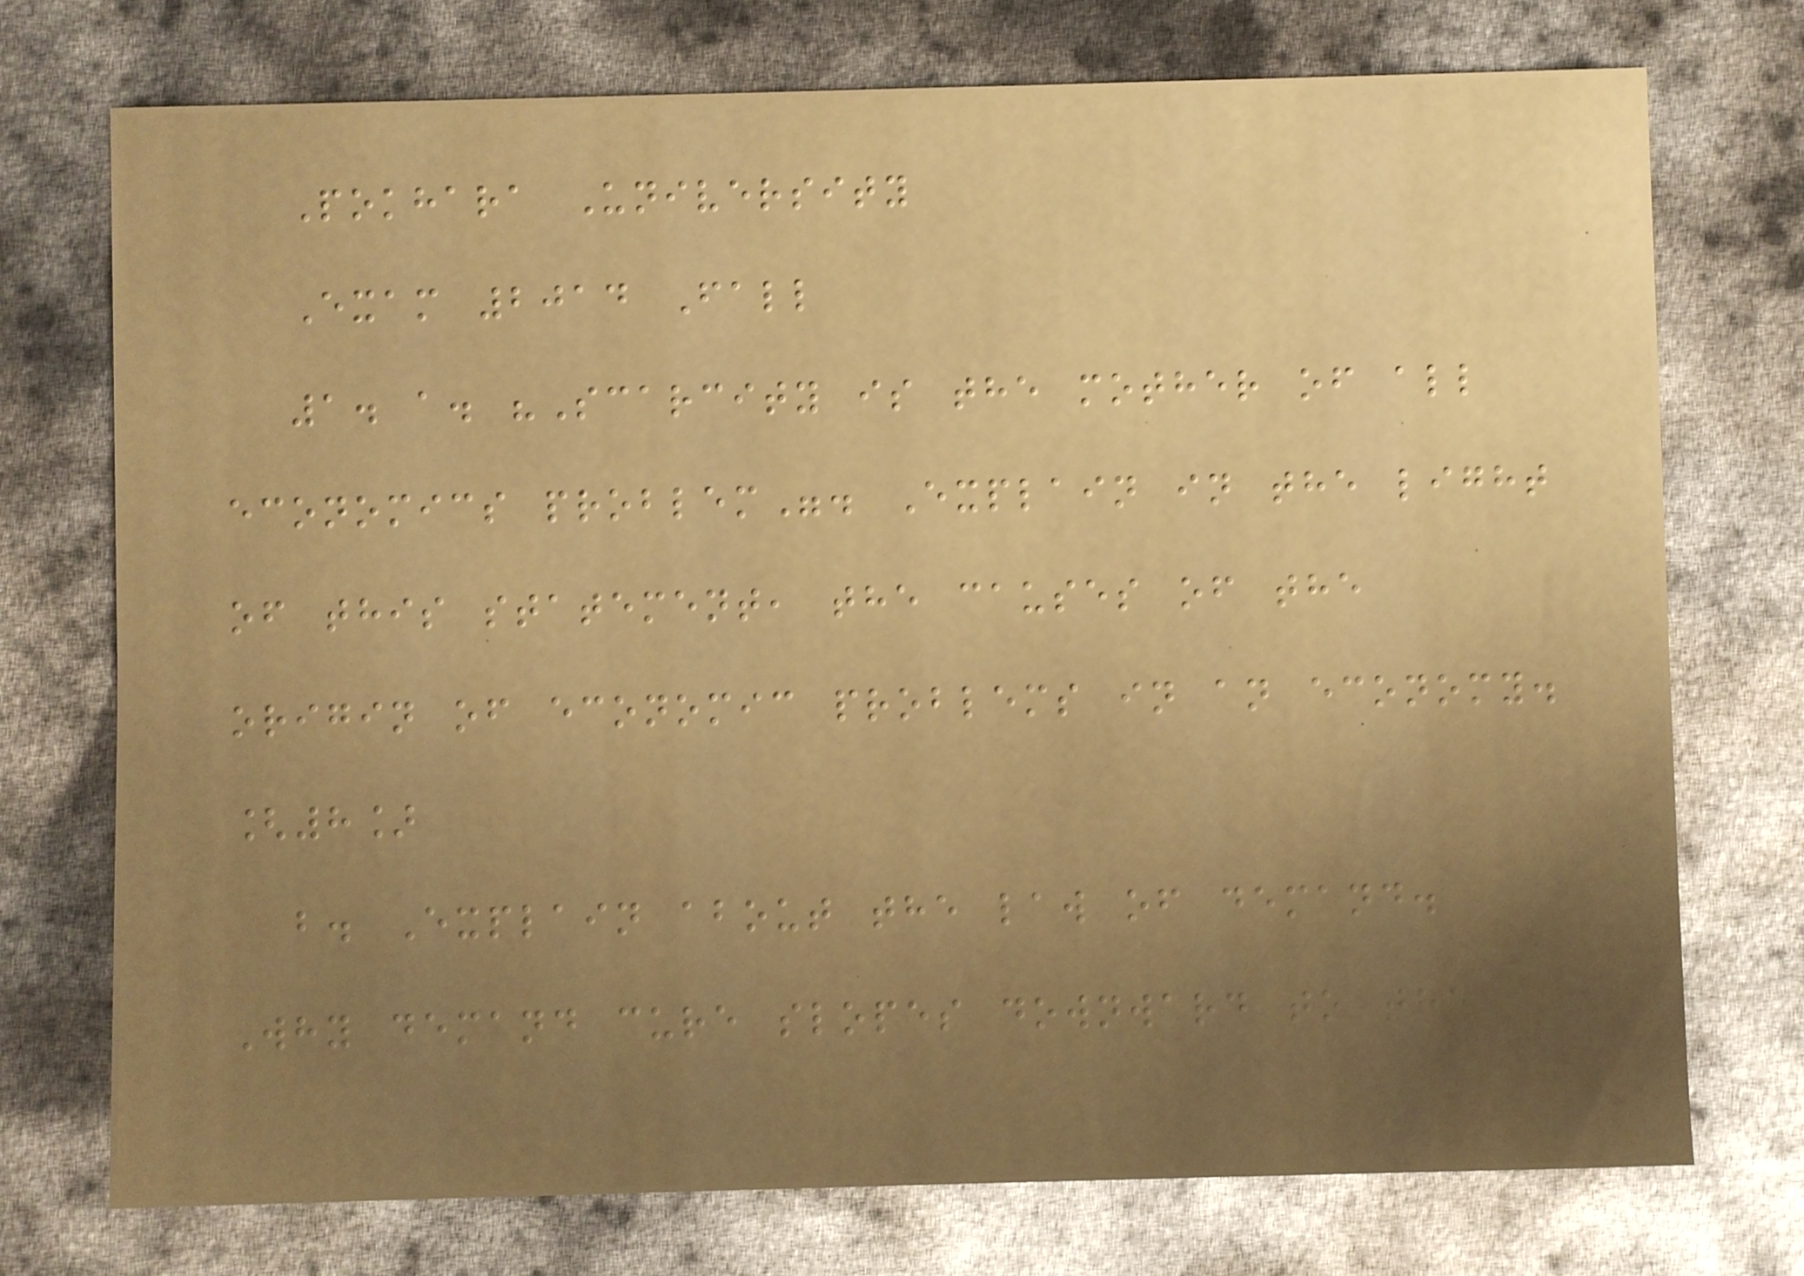Pokhara University
Exam 2014 Fall
1. a. "Scarcity is the mother of all
economics problem". Explain in the light
of this statement, the causes of the
origin of economic problems in an economy.
[8]
b. Explain about the law of demand.
Why demand cure slopes downward to the
